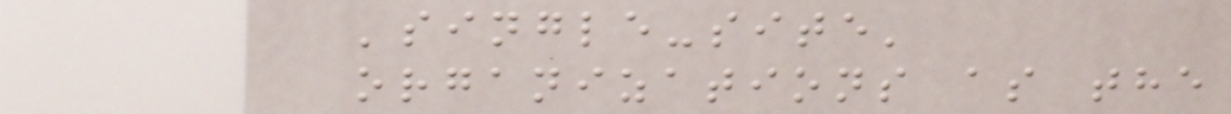'single-site'
organizations as the
